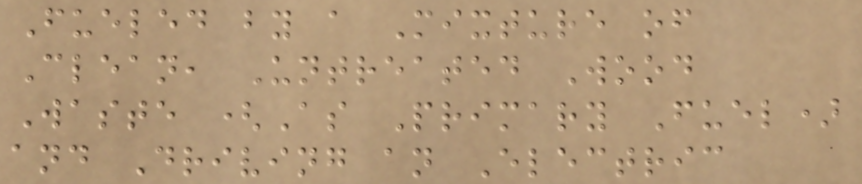Fueled by a Mixture of
Clean, Untreated Wood
Waste (As Primary Fuel)
and Driving an Electric
